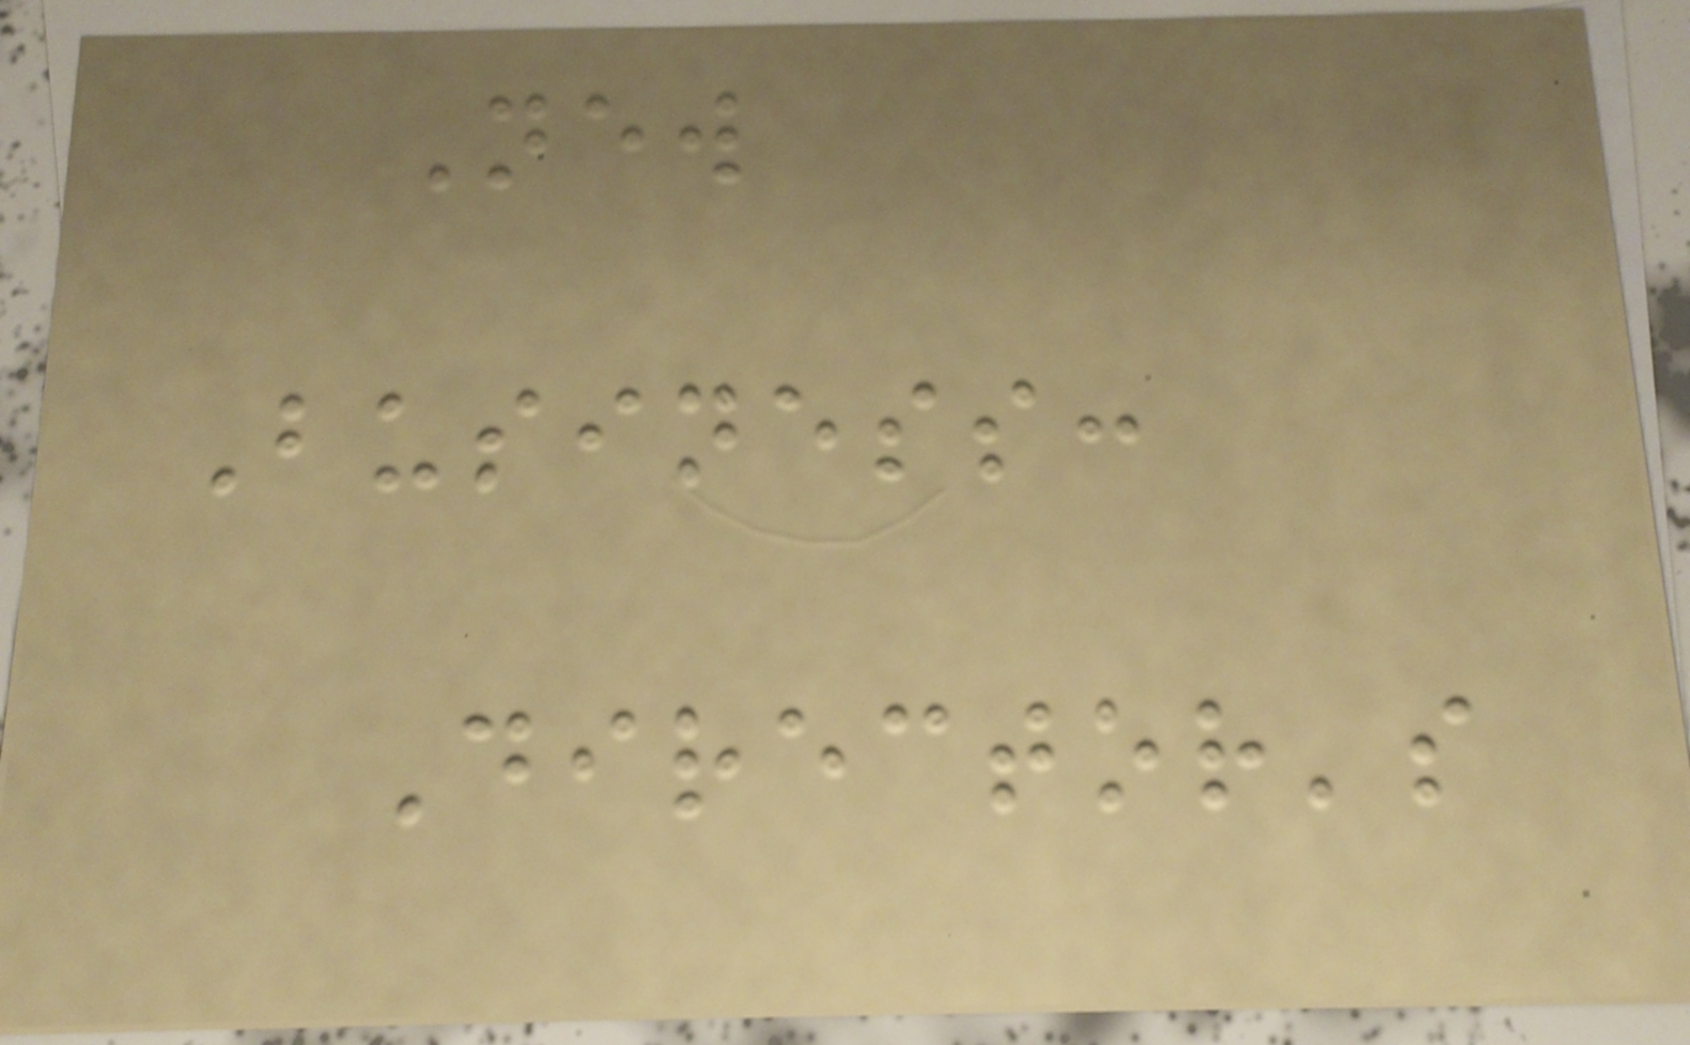New
Business:
Director's
